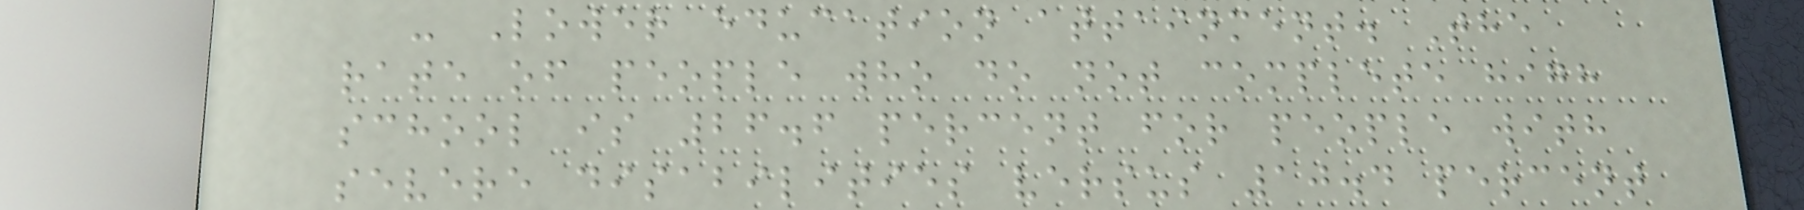- Lower education attainment. The
rate of people who do not complete high
school is 26.6 percent for people with
severe disabilities versus 10.4 percent
